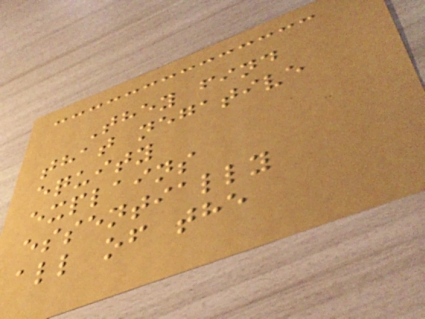They find
that negative
equity
explains
essentially
all of the
